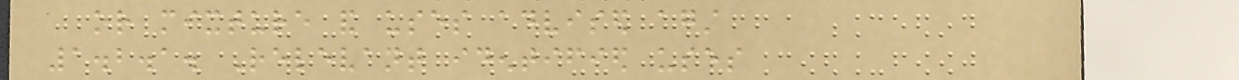or mixture and uses advised against
1.2.1. Relevant identified uses
